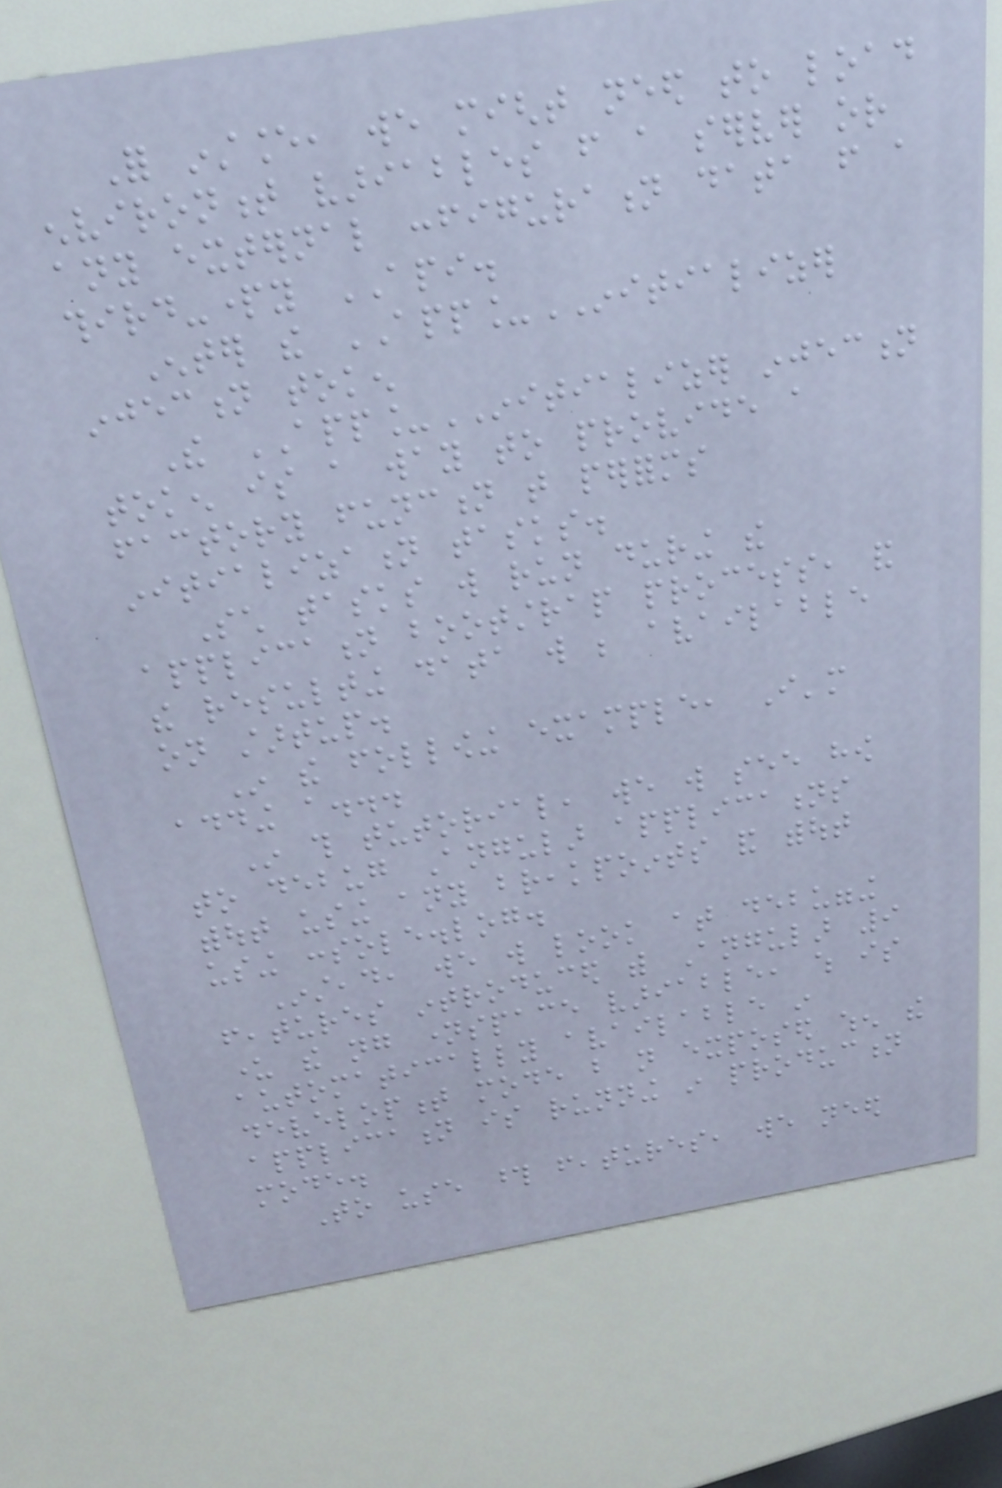For instance, we might need to load
environment variables from a server or
any external configuration data from a
third-party API.
Enter the APP_INITIALIZER
injection token
The APP_INITIALIZER injection
token is a way to provide a
factory function that performs
initialization tasks.
Such tasks will run during the
application bootstrap process, and
the resulting data will be available
on startup.
In the following example, I'm
adding a...
In this tutorial, we will see how
to debug Angular applications
without using any breakpoints and without
using console.log.
Instead, we will look at debugging
features introduced with Angular 9
under the ng namespace variable, which is
automatically available in
development mode but not exposed when the
application is running in production
mode.
To use those features, we need
